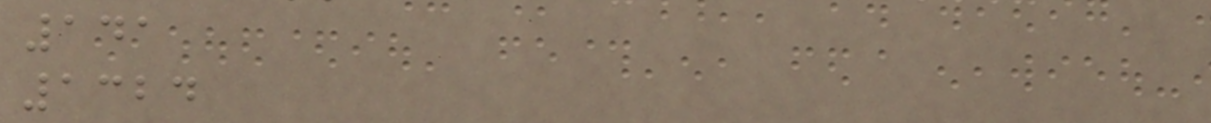141
1324
